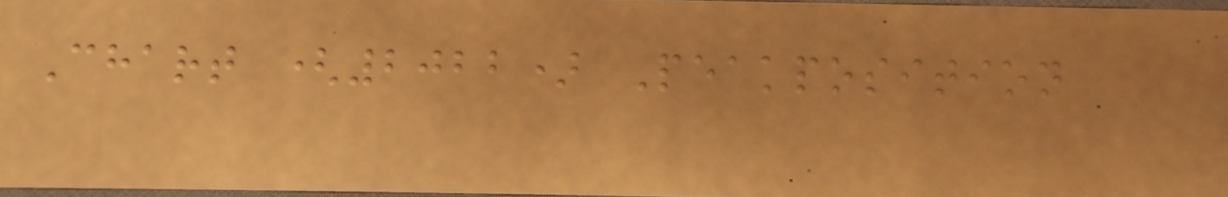Chart (2022) Peakposition
